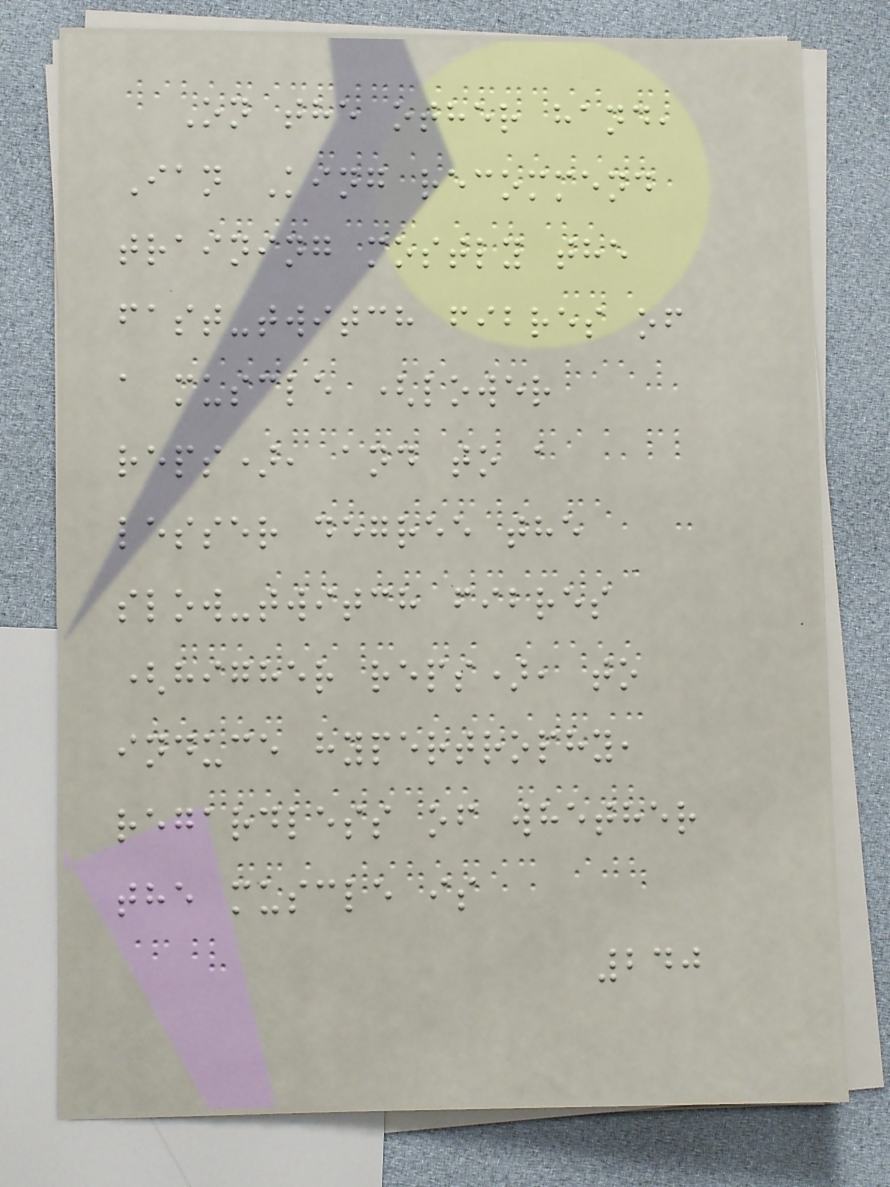On the other hand,
Ian King recommend
training mostly the
fast-twitch fibres of
a muscle (lower
reps), and to a
lesser degree the
slow-twitch fibres
(higher reps), to
induce hypertrophy,
regardless of whether
the muscle is
240
